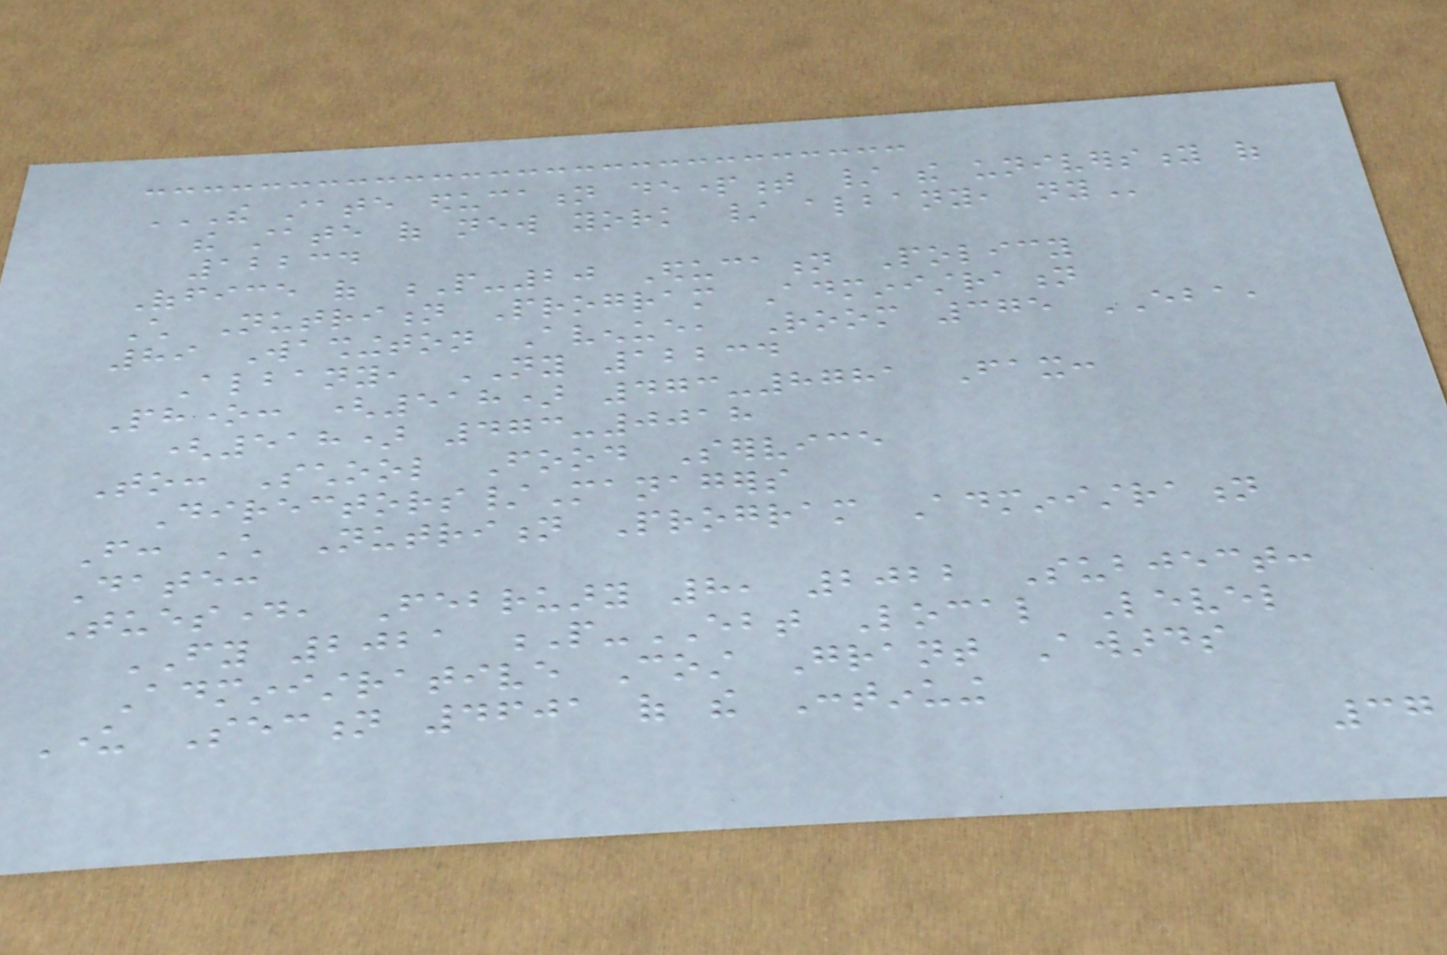THE STATE EDUCATION DEPARTMENT / THE UNIVERSITY OF
THE STATE OF NEW YORK / ALBANY, NY
12234
Office of P-20 Education Policy
Child Nutrition Program Administration
89 Washington Avenue, Room 375 EBA,
Albany, NY 12234
Phone: (518) 473-8781 Fax:
(518) 473-0018
To: School Food Service
Directors/Managers
From: Child Nutrition Program Administration
Date:
Tuesday, February 8, 2022 Subject:
FY 2021 P-EBT Local Level
Administrative Cost Grant Awards
Under Section 4601 of the Continuing
37
